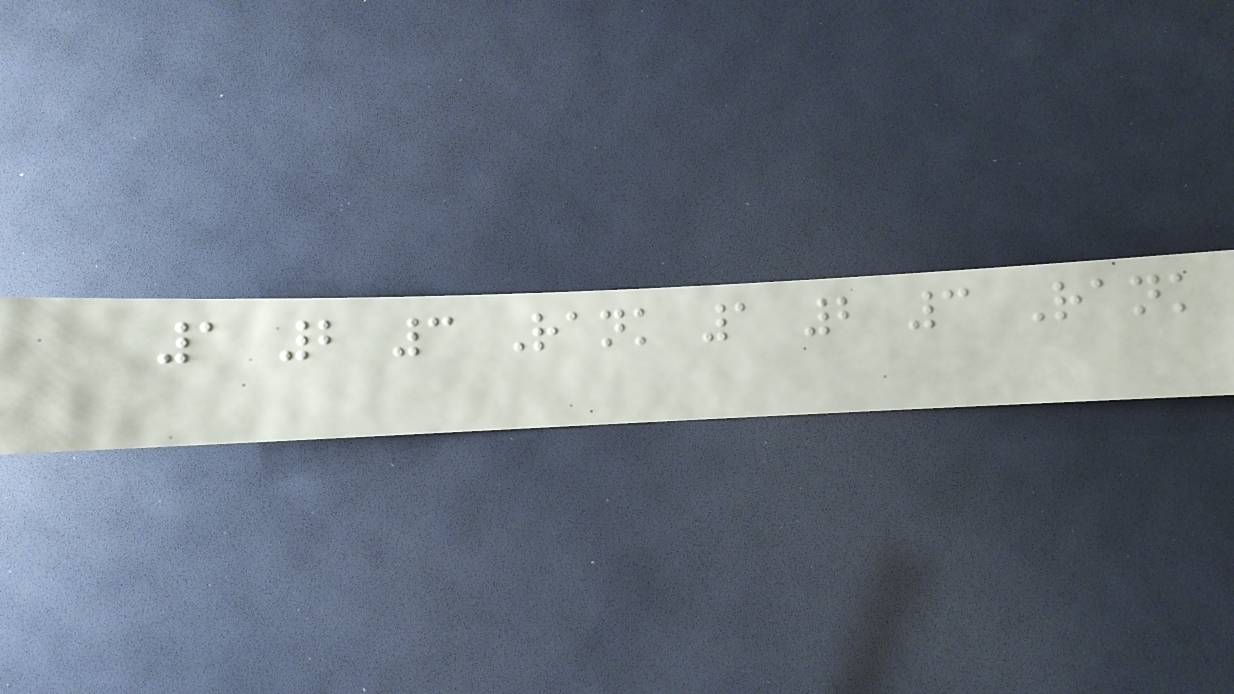1 2 3 Rank 1 2 3 Rank
